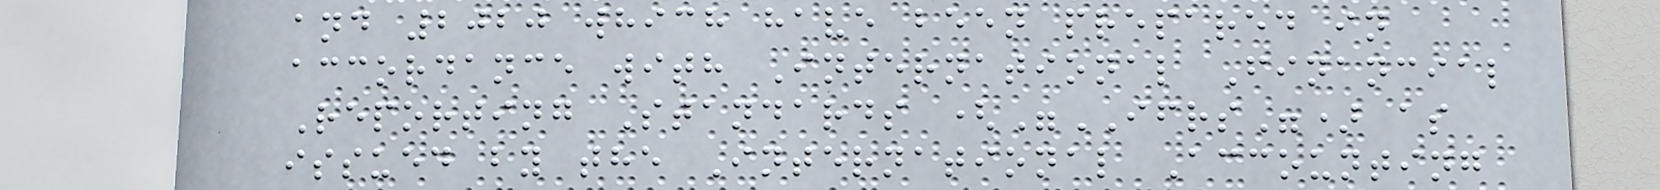and 2020 which have been prepared in
accordance with International Financial
Reporting Standards ("IFRS") as
issued by the International Accounting
